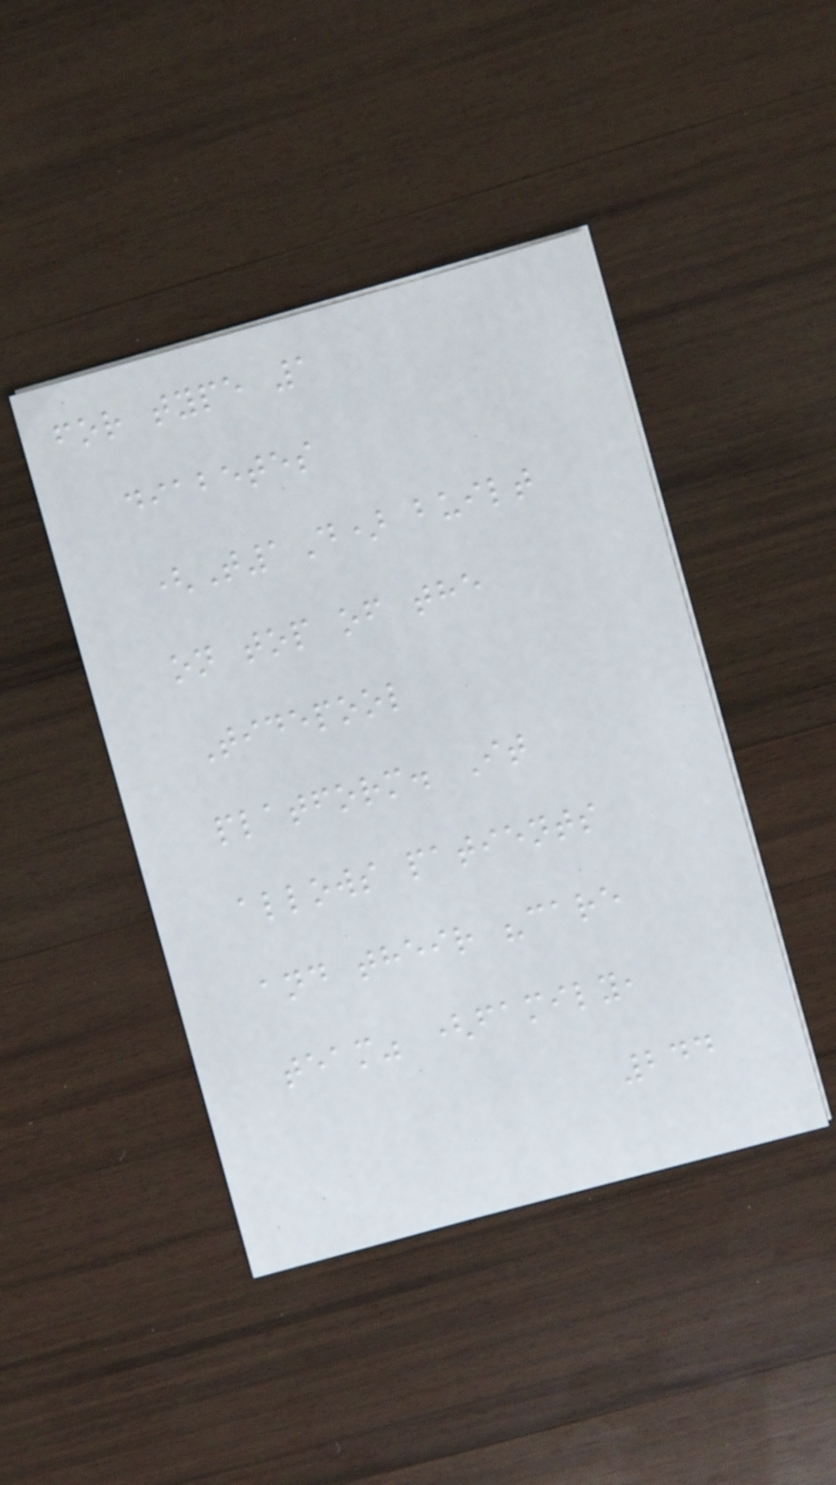for type 1
diabetes
(T1D) built
on top of the
Tidepool
platform. It
allows patients
and their "care
team" (family,
244
